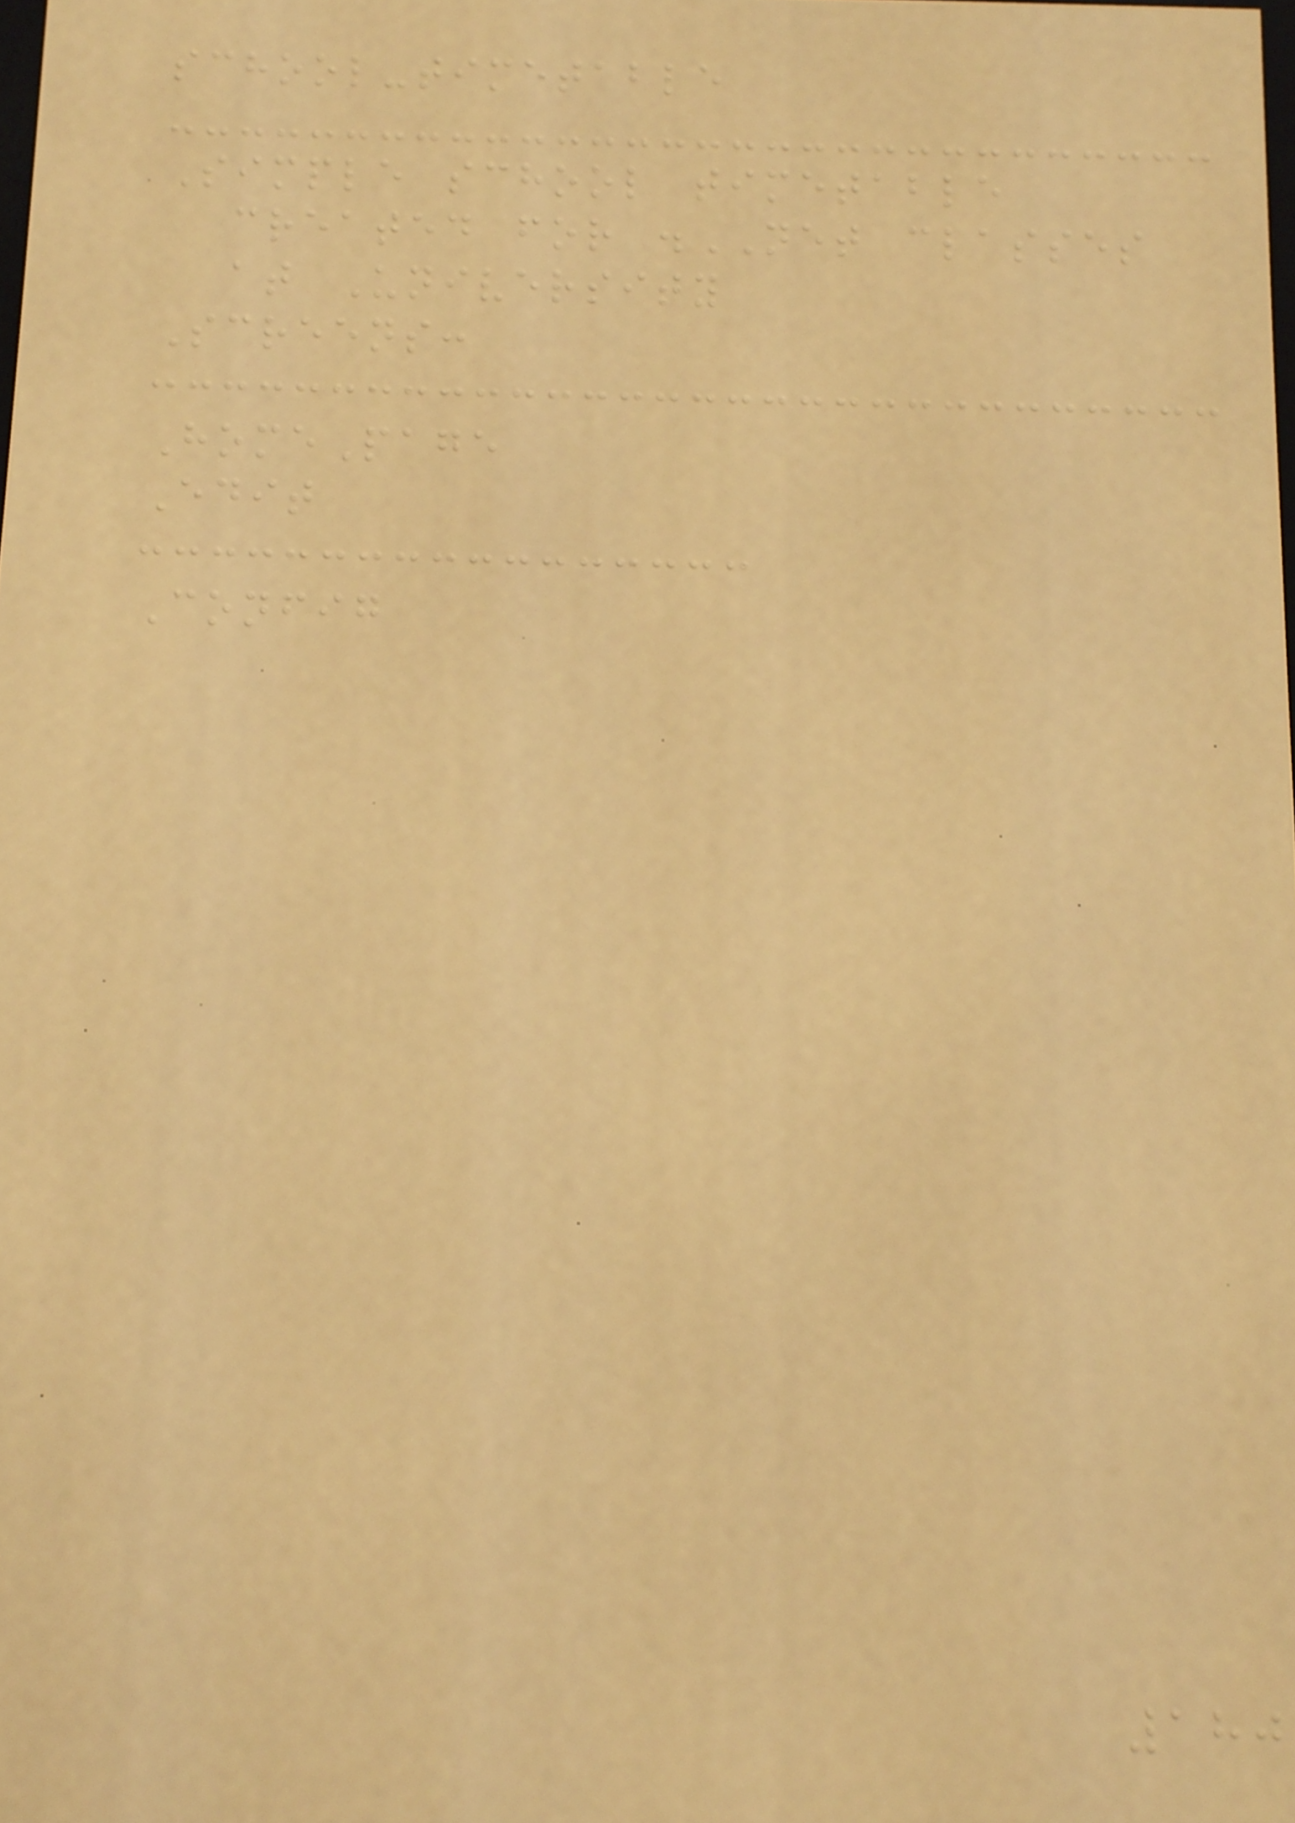school-timetable
Simple school timetable
created for .NET classes
at University
Screens:
HomePage
Edit
Config
180
